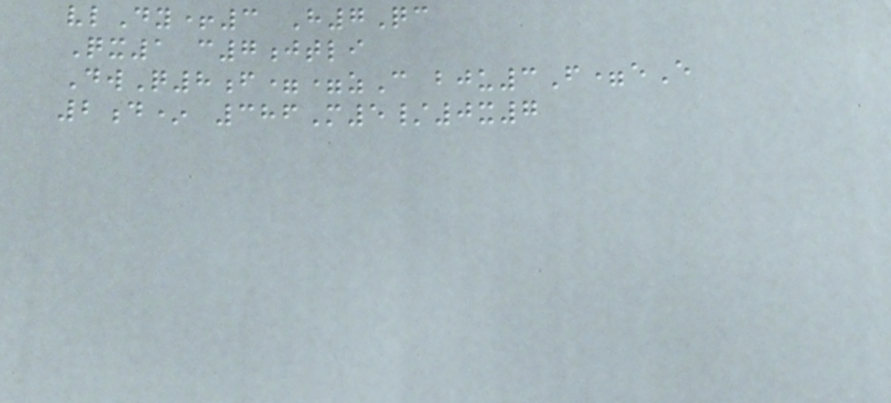vlDy+3 H7Qc
Qx1 c7jtli
DwQ8f==zC bju3F=eE
2d* 386M5/0x7
